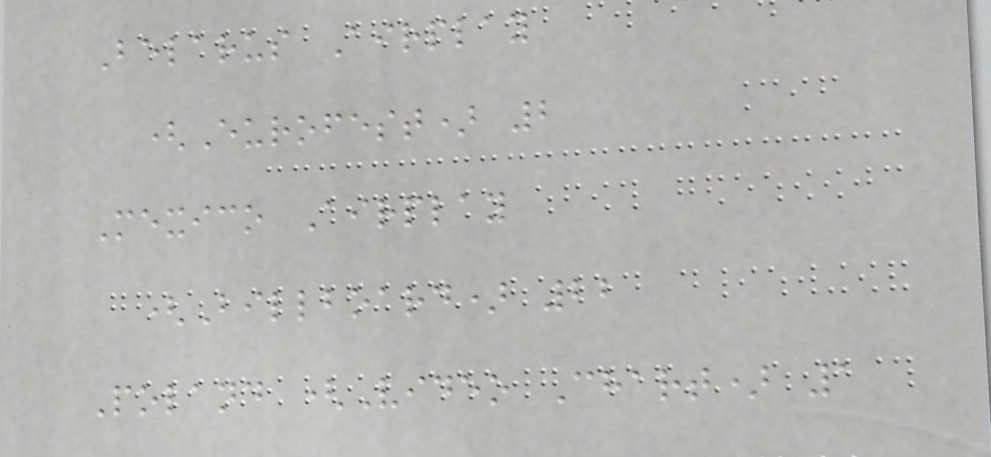Belarus Airplay
(Eurofest) 2
Mexico Airplay
(Billboard) 22
Poland (Video Chart) 1
